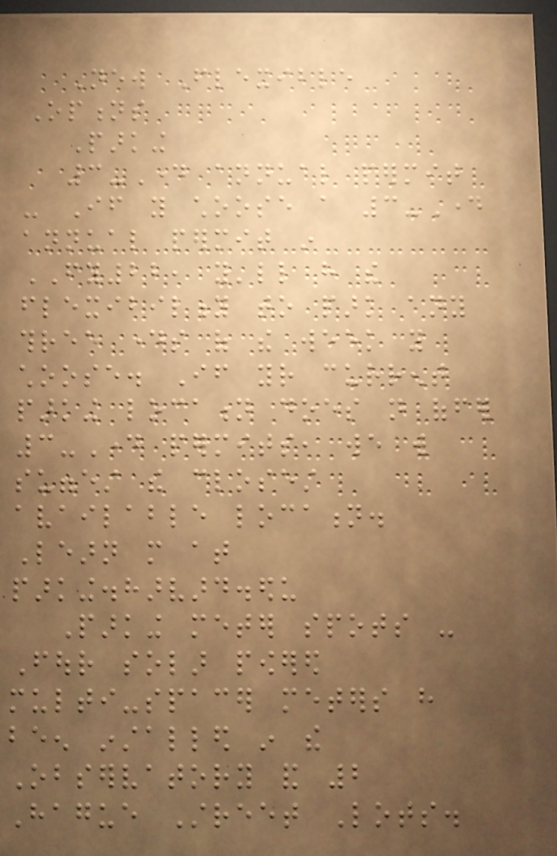New Flexible
Options
Parking
3-Day annual permit
- If you choose a 3-Day
annual permit in
FY22, you'll have the
flexibility to park any
three days of the week you
choose. If your current
parking location does not offer
3-Day permits, we will
suggest the closest
available location.
Learn more at
parking.harvard.edu
Parking meter spots -
Four solar powered
multi-spacer meters have
been installed in the
Observatory and 2
Hague Street Lots.
